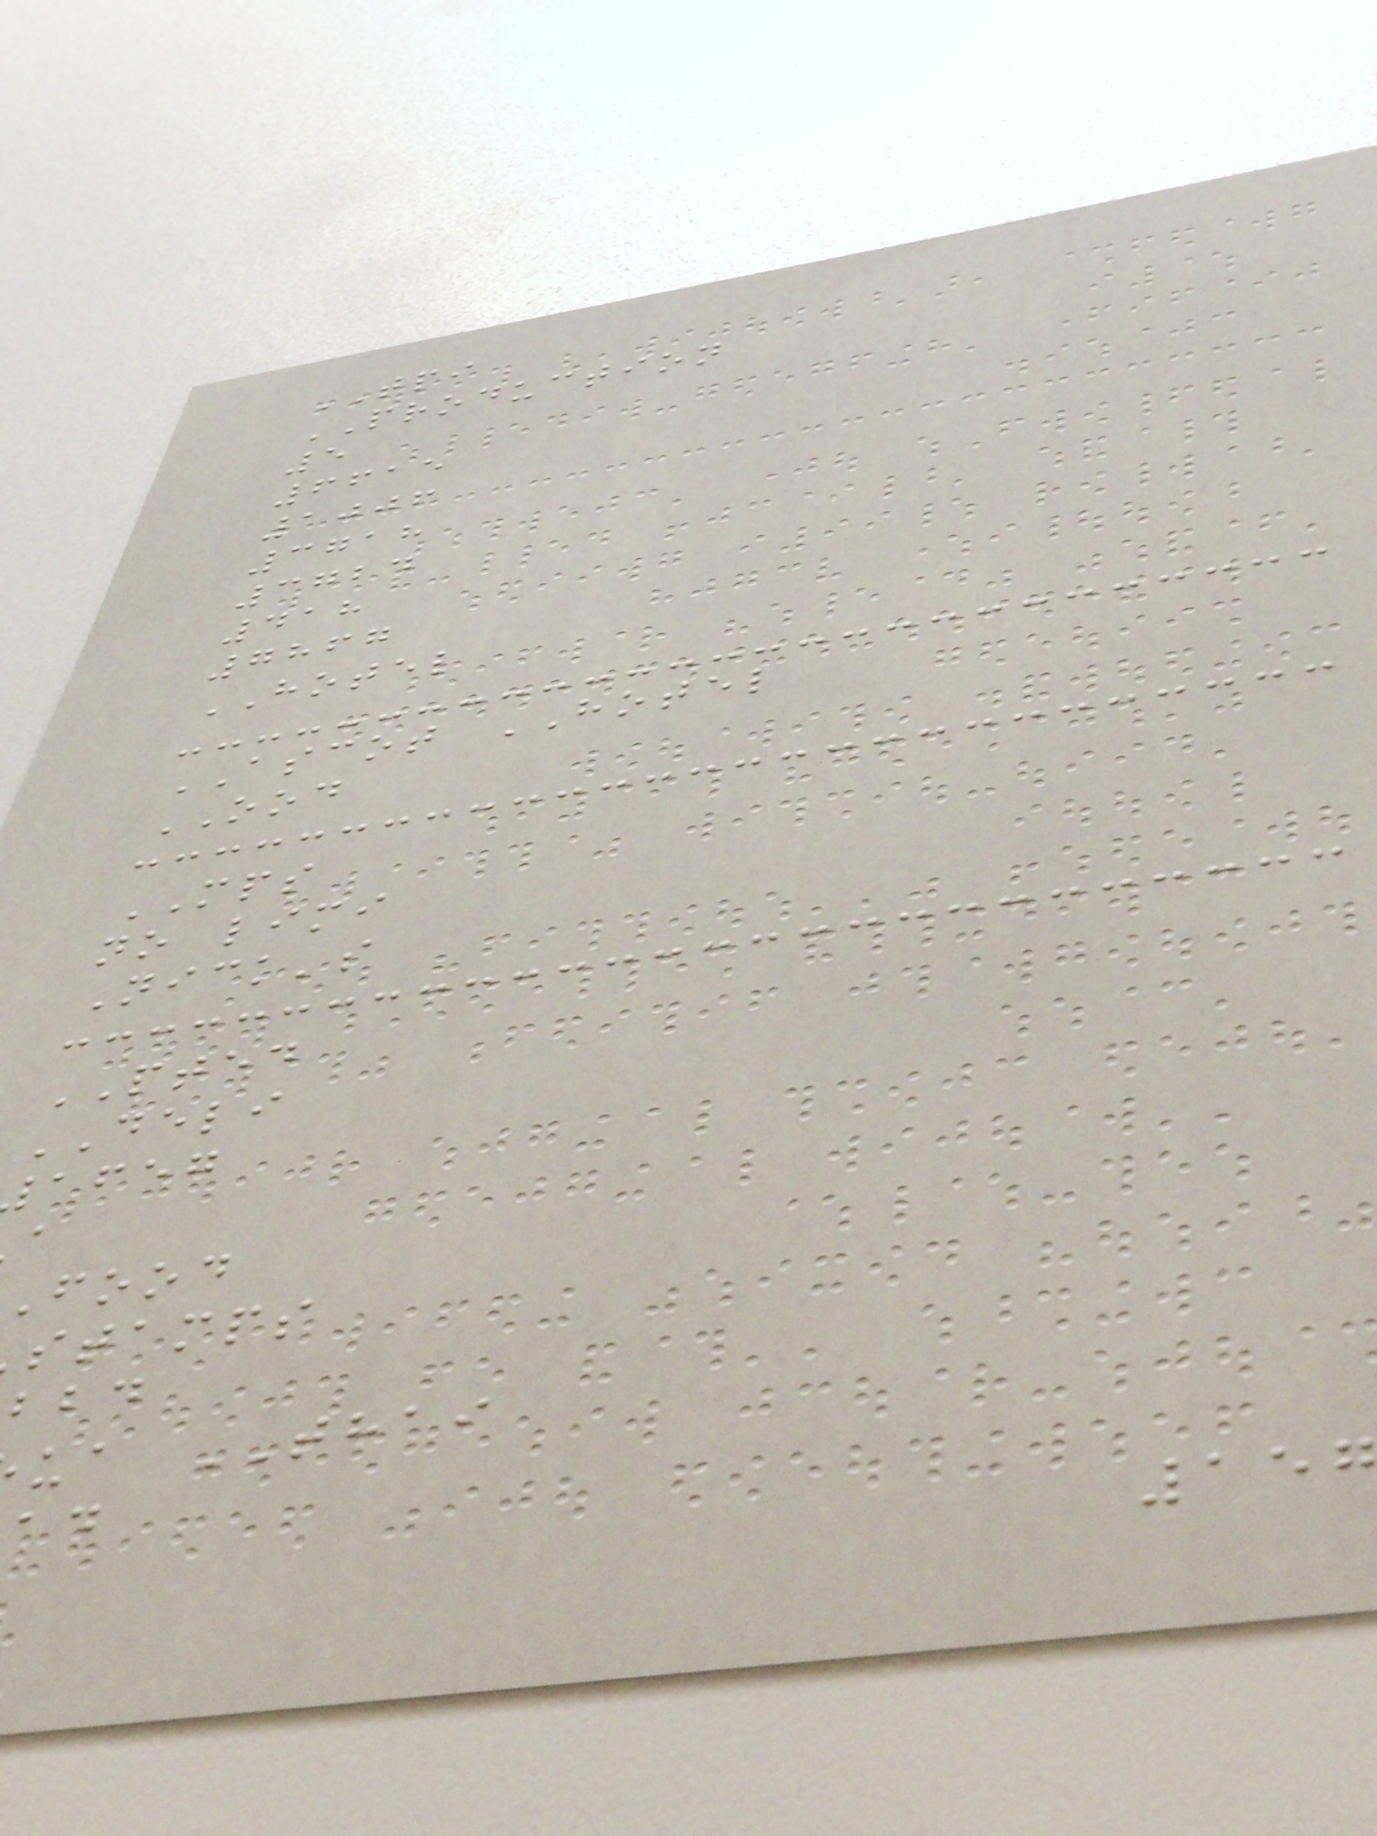TPI
PRODUCTION
5
6615
1006
3718
3724
418
7867
HOTEL
ASCOT HOTEL
OOD
MPS
no limi
Nick's
PTED
DELI
afeg
food
stamps
ua THAI
157
